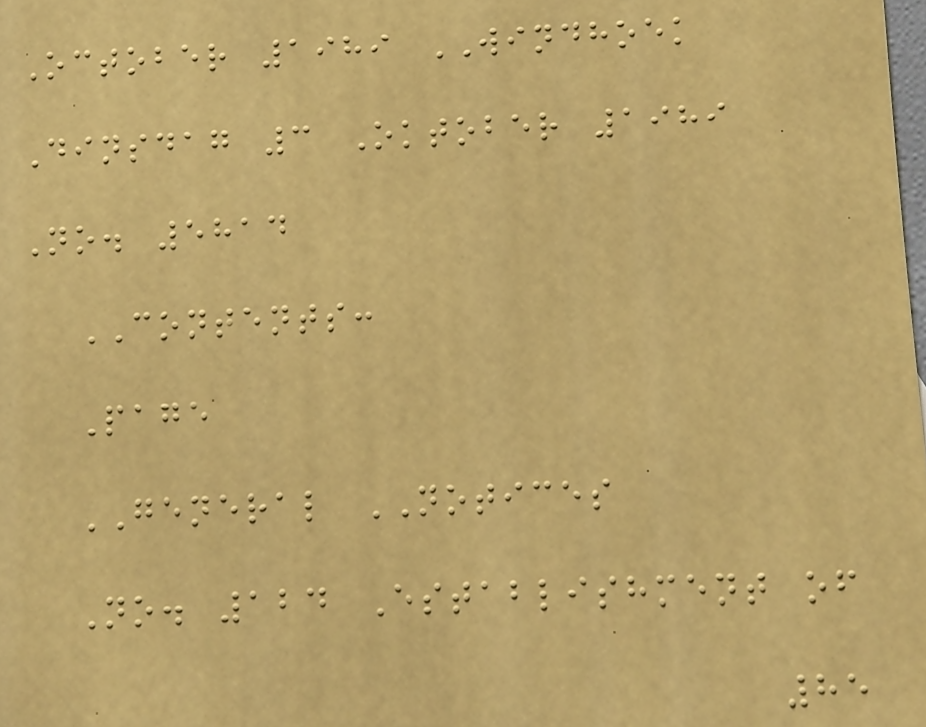October 1989 WINDHOEK
Dinsdag 3 Oktober 1989
No. 5814
CONTENTS:
Page
GENERAL NOTICES
No. 124 Establishment of
85
